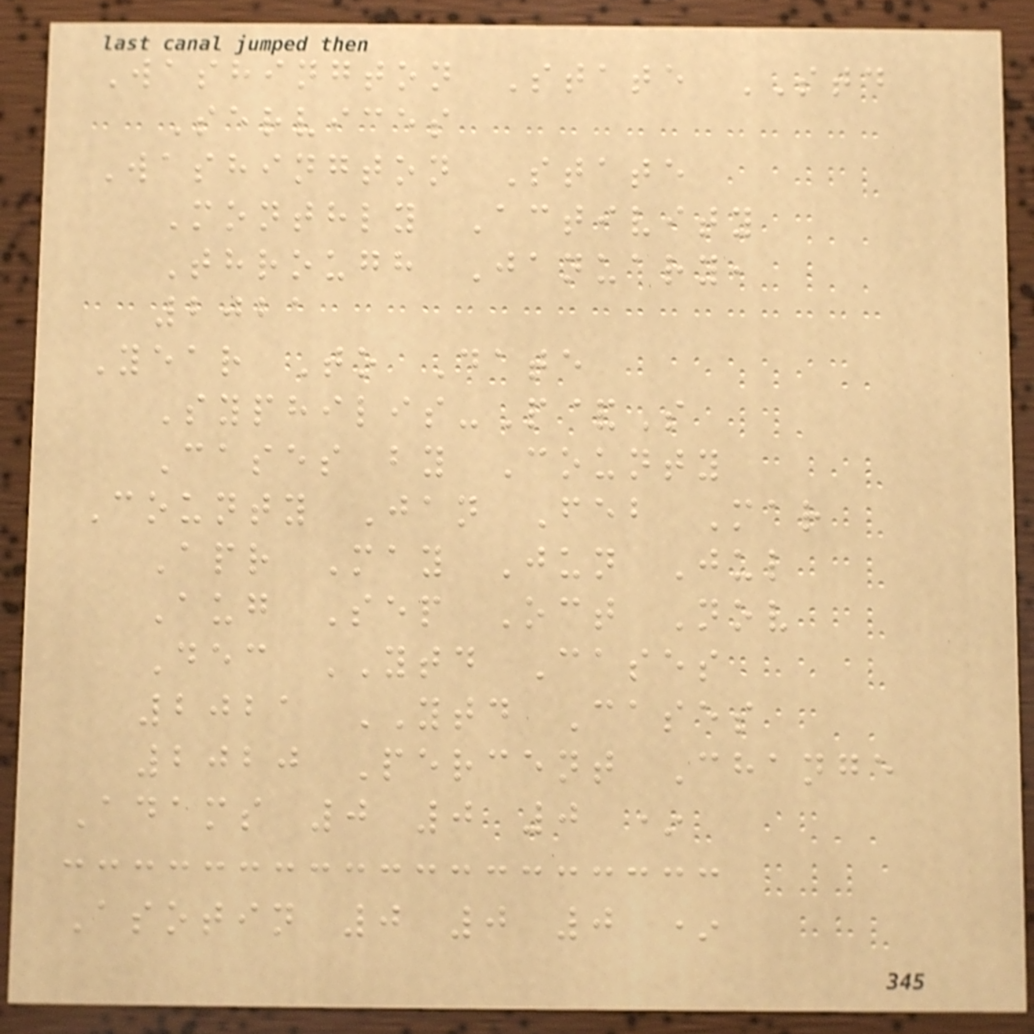Washington State STD
Services
Washington State
Monthly Activity
Through January,
2021
Year To Date
Syphilis-P&S
Cases by County
County Jan Feb Mar
Apr May Jun Jul
Aug Sep Oct Nov
Dec YTD Cases
2021 YTD Cases
2020 Percent Change
Adams 0 0 0 *
Asotin 0 0 0 *
